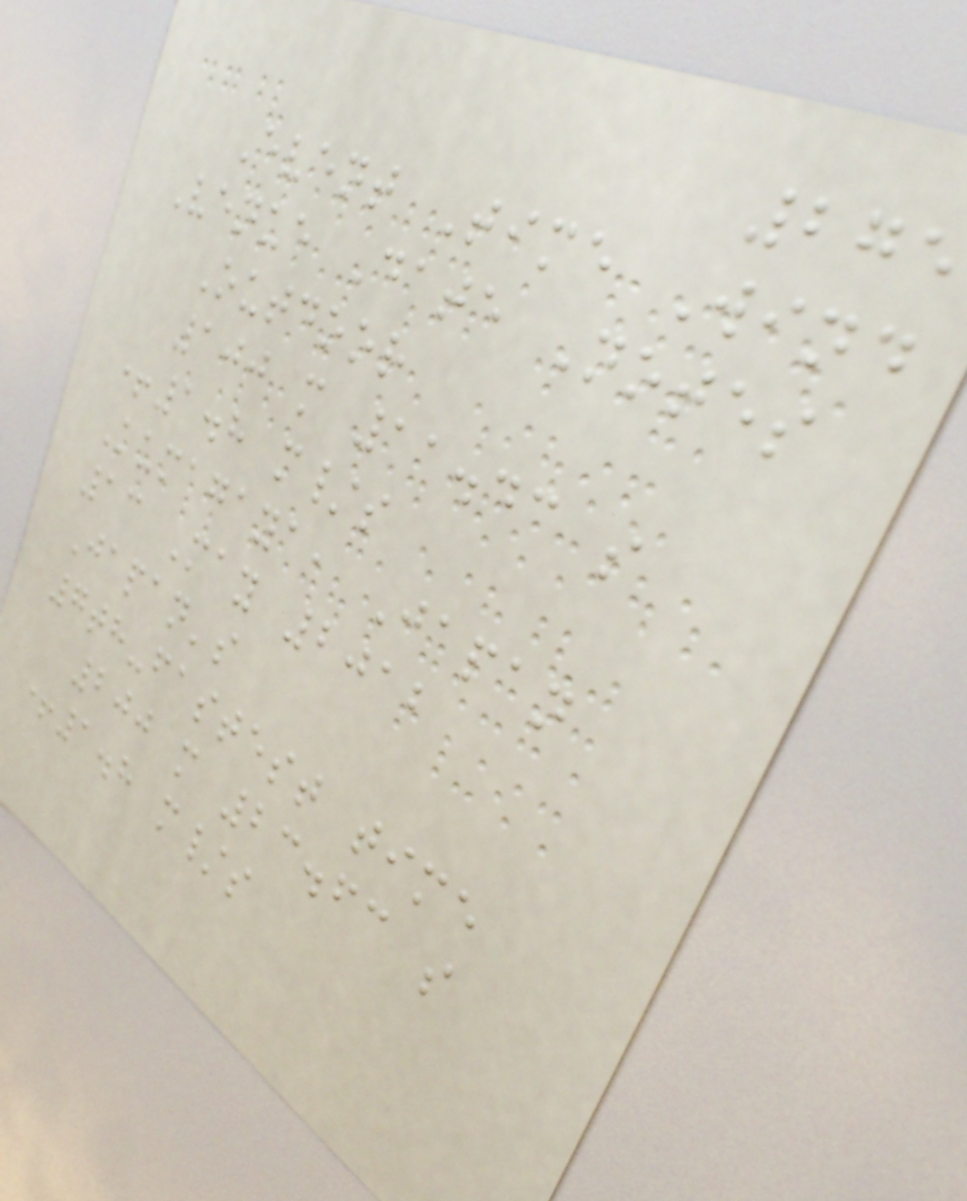275
Event Time Wind
Venue Date Notes
Outdoor
100 m 11.43 s
+1.8 m/s
Kumagaya, Japan
13 May 2012
Japan's
7th-fastest time
200 m 23.63 s
+1.8 m/s
